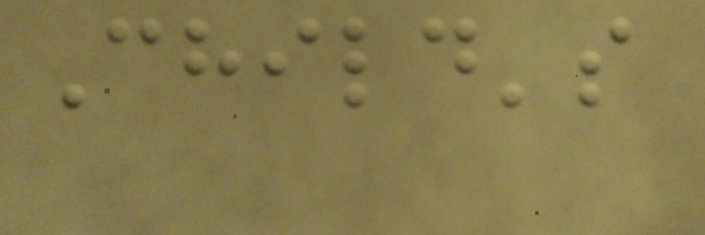Child's
